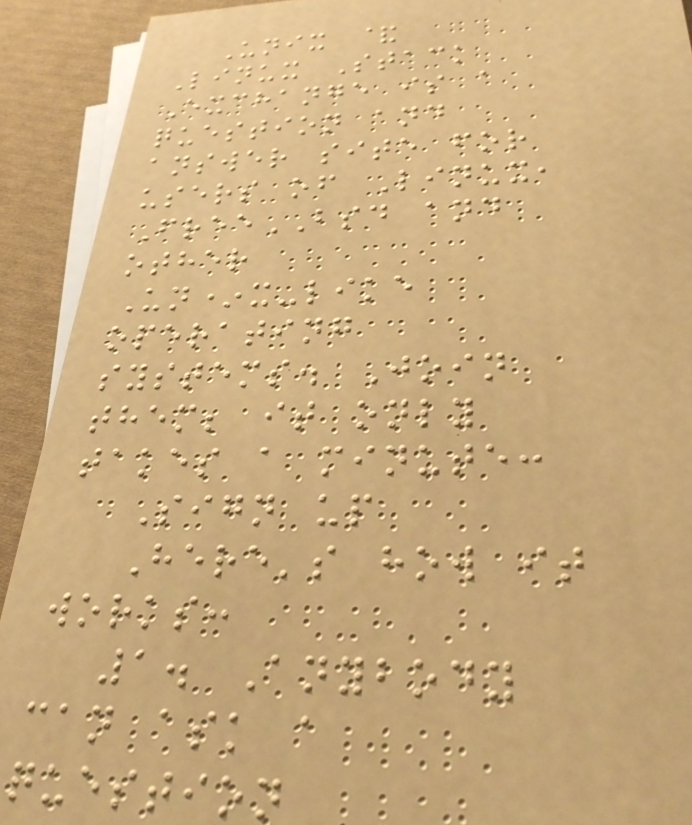Unix &
Linux Stack
Exchange is a
question and
answer site for
users of Linux,
FreeBSD and
other
Un*x-like
operating
systems. Join
them; it only
takes a minute:
Sign up
Here's how it
works:
1. Anybody
can ask a
question
